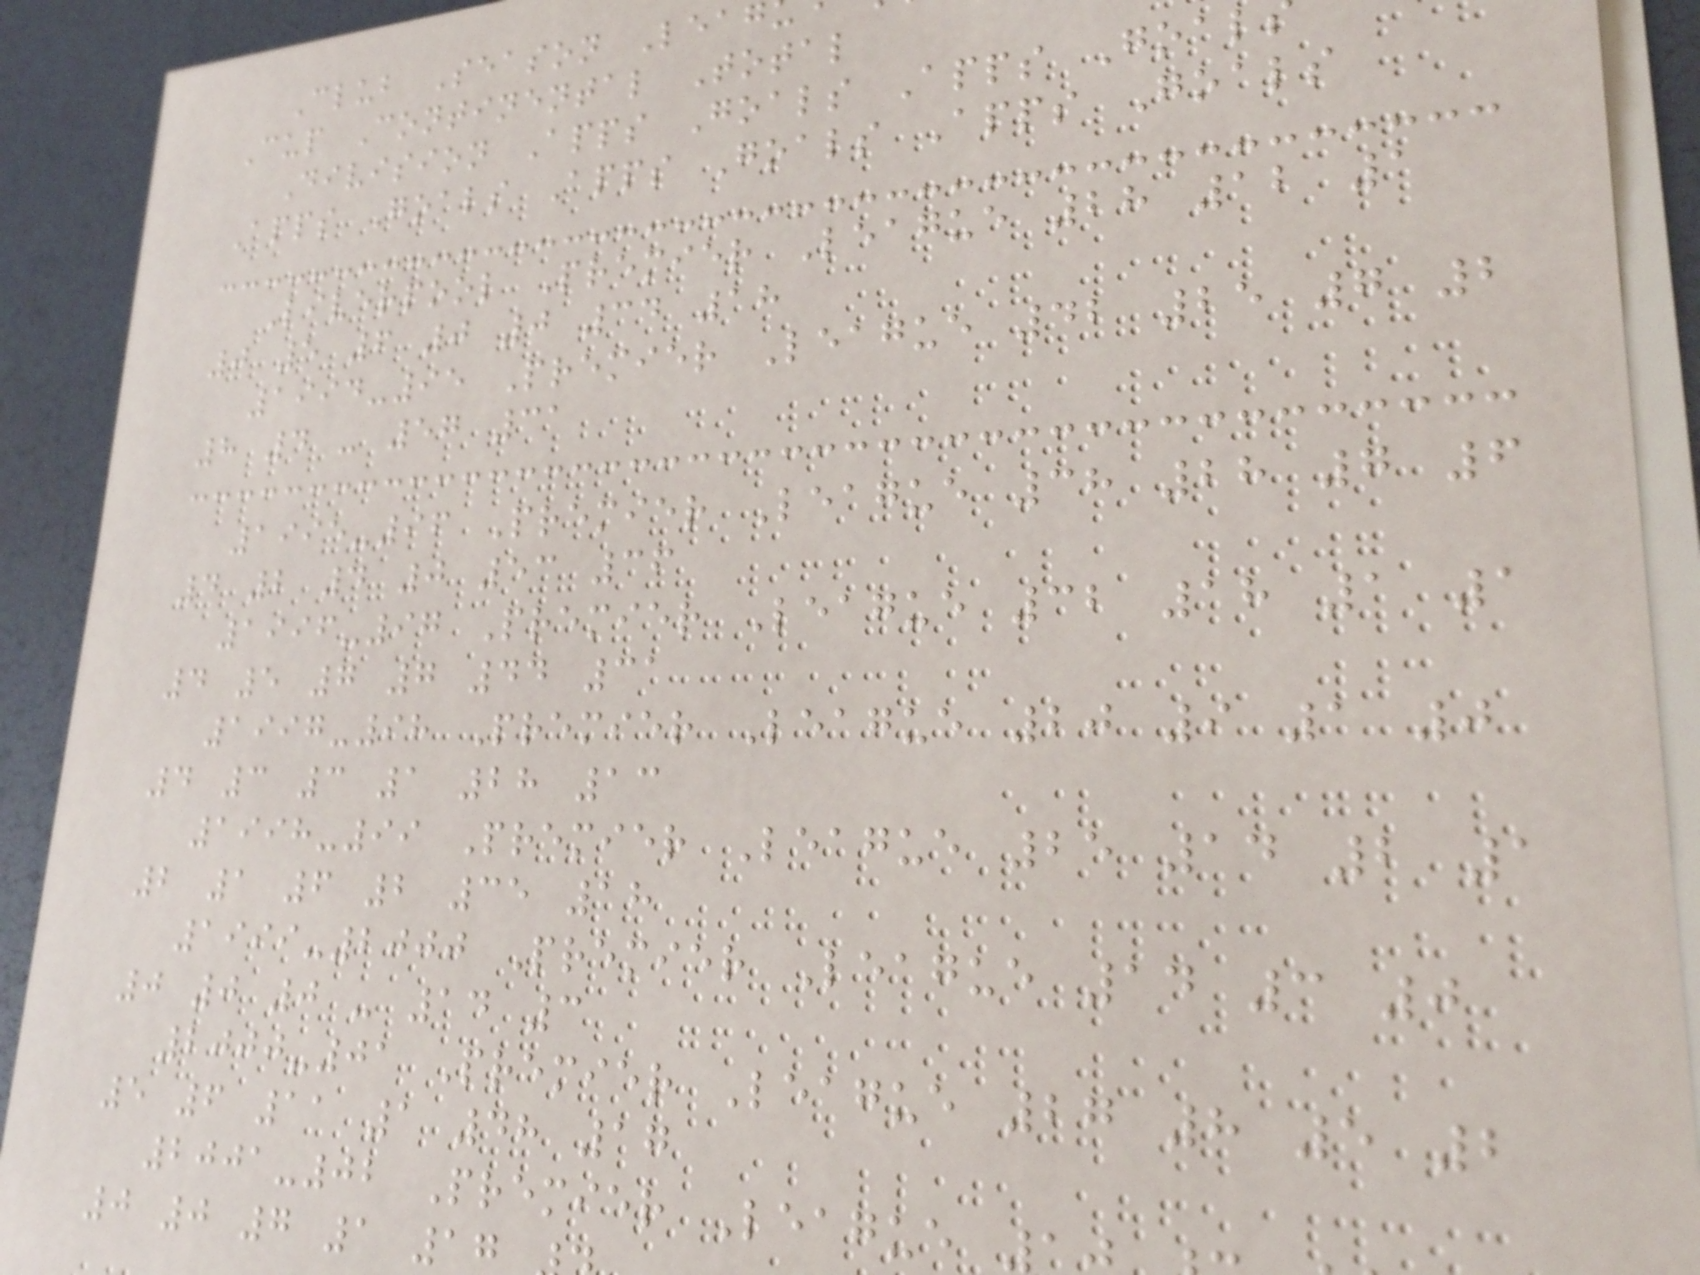Club Season Leag
Cup Continental Total
Division Apps Goals Apps Goal
Apps Goals Apps Goals Apps Goals
Liverpool Premier League 28 12 1
0 5 6 0 0 34 18
1994-95 Premier League 42 25 7 2
8 4 - 57 31
1995-96 Premier League 38 28 7 6
4 2 4 0 53 36
1996-97 Premier League 32 18 1 1
4 5 7 7 44 31
1997-98 Premier League 20 9 1 0
4 3 3 1 28 13
1998-99 Premier League 25 14 2 1
2 1 6 2 35 18
1999-2000 Premier League 14 3 0
0 0 0 - 14 3
2000-01 Premier League 27 8 5 2
5 6 11 1 48 17
2001-02 Premier League
0 0 7 1 17
